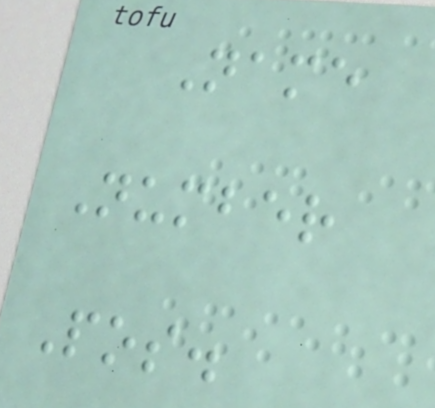Name
Number
Pos.
